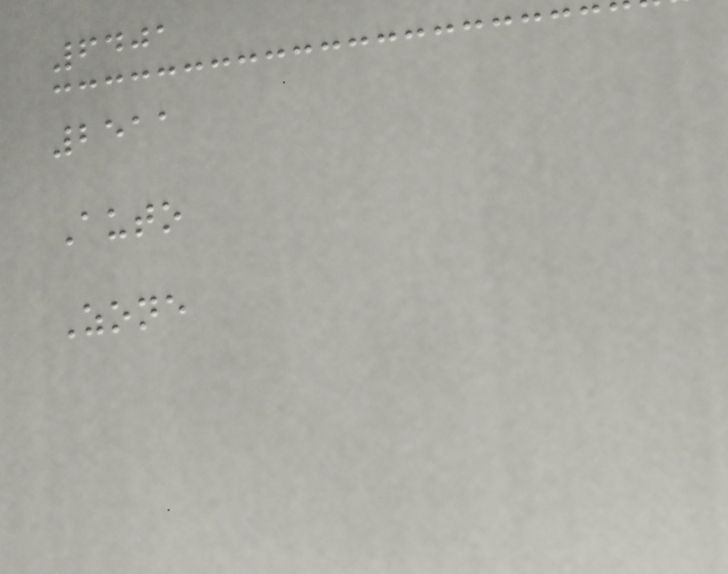6401
2511
Auto
Zone
